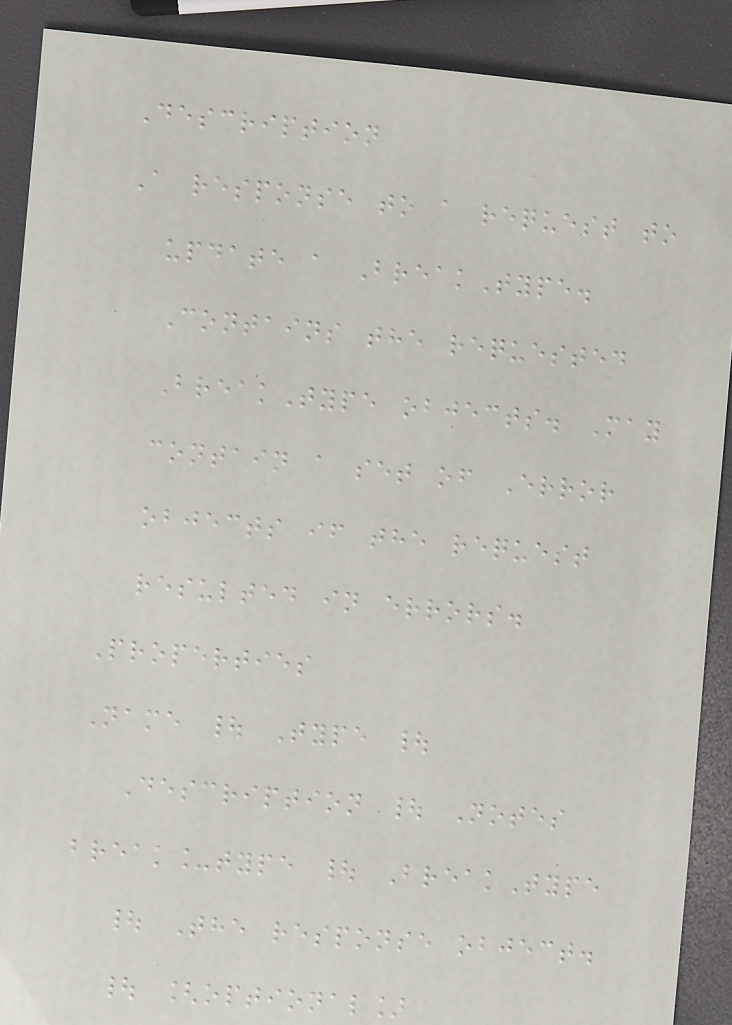Description
A response to a request to
update a BreakType.
Contains the requested
BreakType objects. May
contain a set of Error
objects if the request
resulted in errors.
Properties
Name | Type |
Description | Notes
break_type | BreakType
| The response object.
| [optional]
